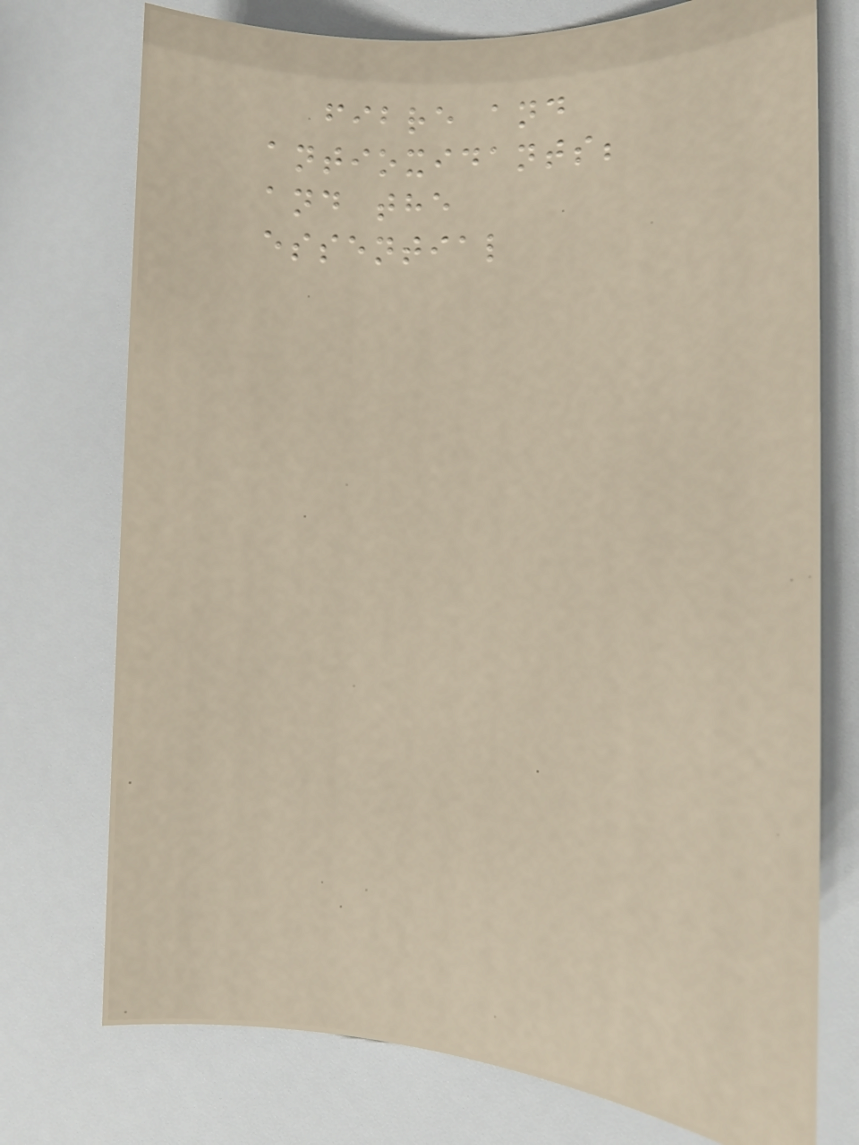fibre and
antioxidants;
and the
essential
